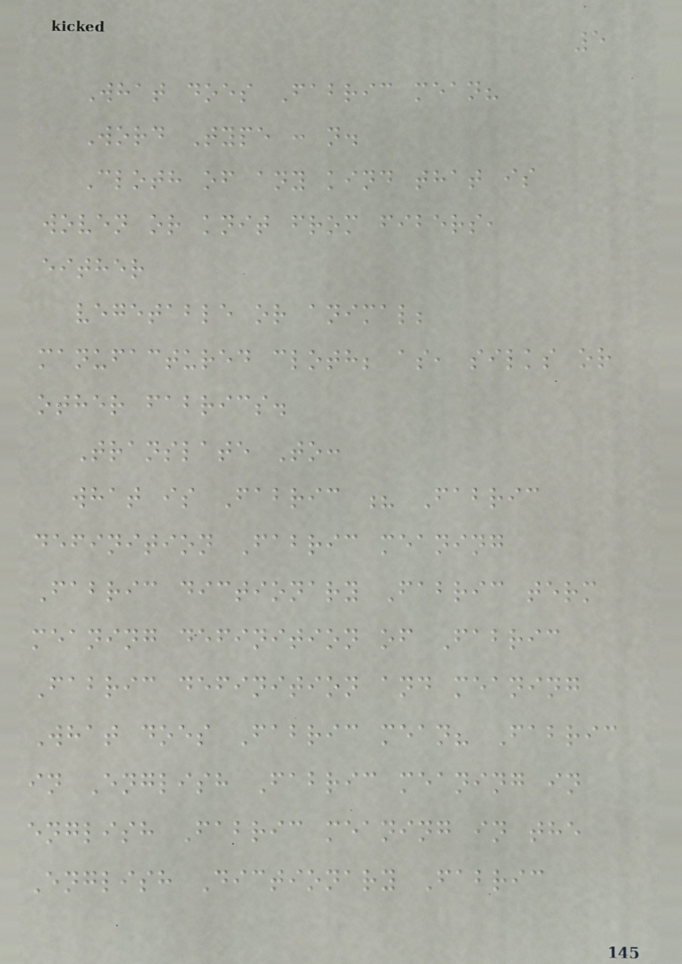5
What does Fabric mean?
Word Type : n.
Cloth of any kind that is
woven or knit from fibers,
either
vegetable or animal;
manufactured cloth; as, silks or
other fabrics.
Translate To:
what is Fabric ? Fabric
definition Fabric meaning
Fabric dictionary Fabric term
meaning definition of Fabric
Fabric definition and meaning
What does Fabric mean? Fabric
in English Fabric meaning in
english Fabric meaning in the
English Dictionary Fabric
